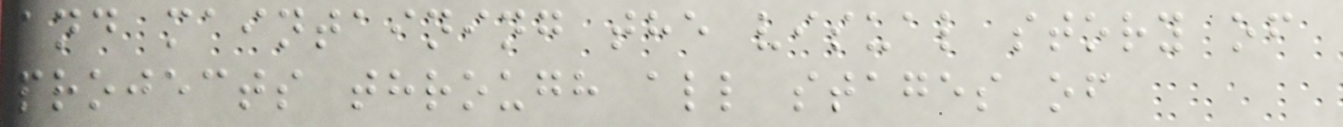and maintaining the visual story of
projects through all stages of
